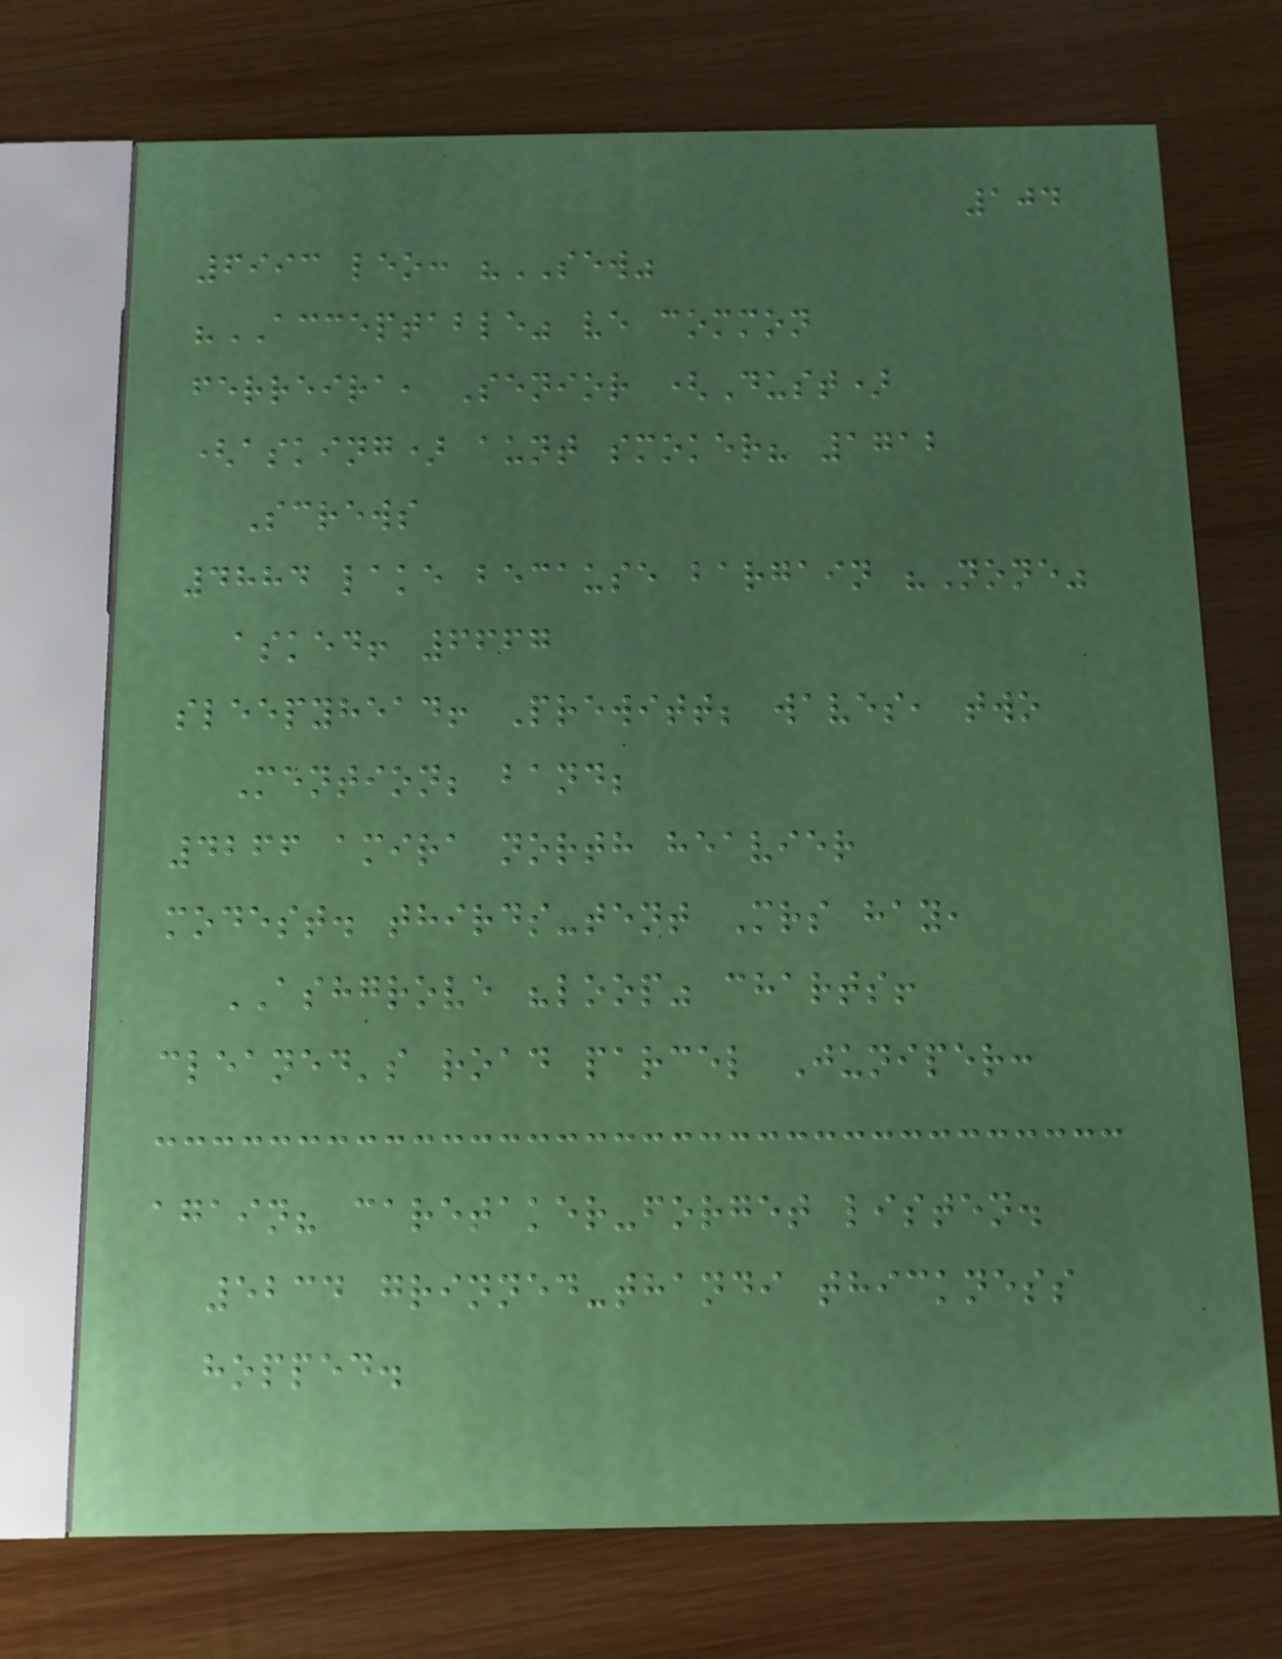104
6993 leo: "SEW"
"ACCEPTABLE" ve common
ferreira, Senior (Dust)
(asking) aunt smoker? 1712
Screws
4884 lake because bargain "None"
asked! 6667
sleepyhead! Prewitt; waves, two
Mention; band;
4266 amira north heavier
modest. thirds-tent Mrs hay,
ASHGROVE "loop" charts!
cleaned's road parcel Juniper:
again? caretaker-forget listen.
5234 grinned-thandi thickness
hopped.
